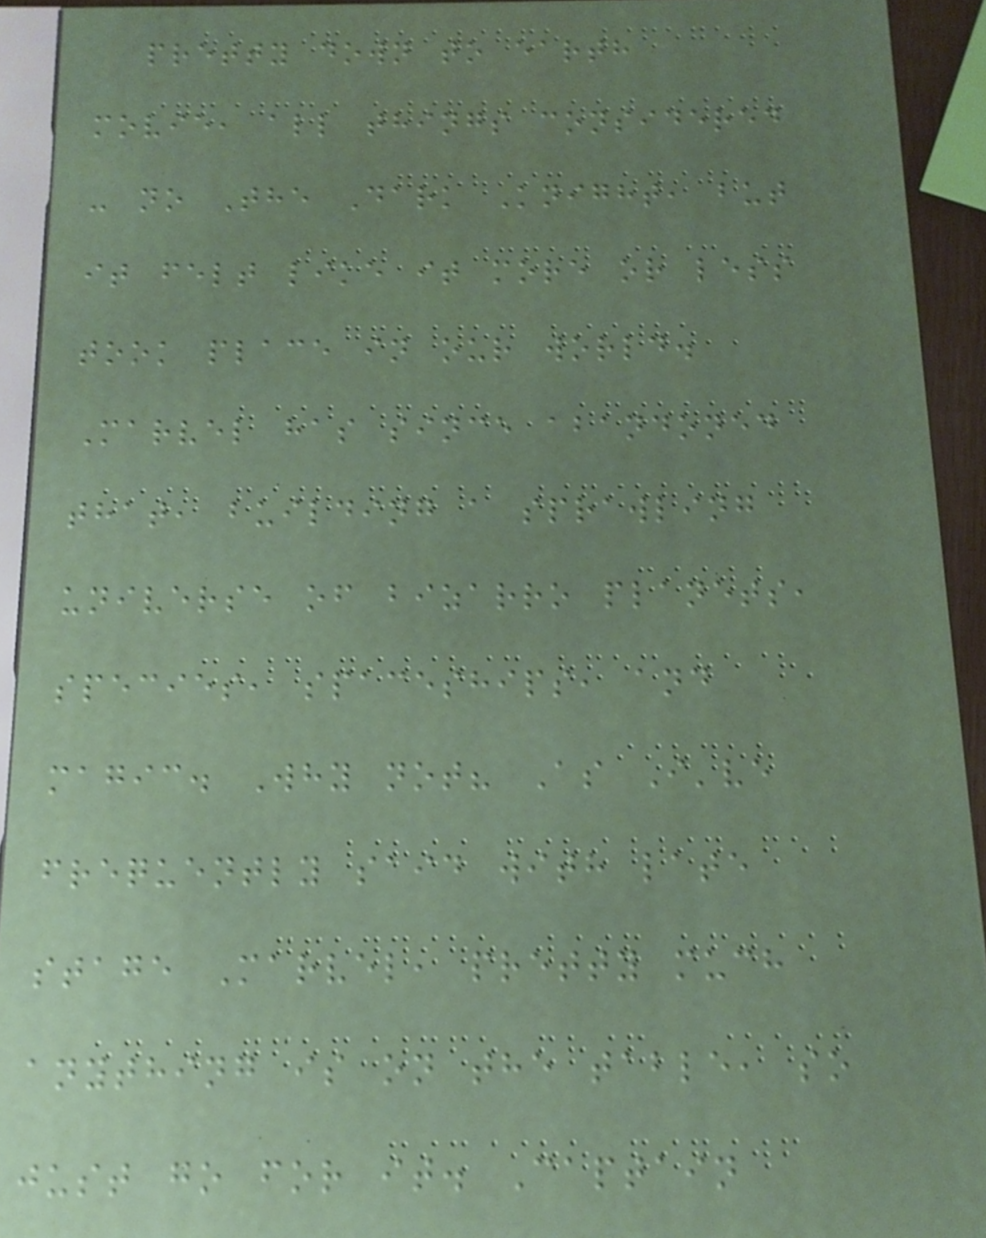pretty down to earth
movie, all things considered
- no The Dark Knight, but
it felt like it more or less
took place in our world.
Marvel has since abandoned
that, building a sprawling
universe of bizarro planets,
species, spaceships, and
magic. Why not? As I've
frequently said with late
stage Marvel, pretty much
anything is on the table, so
just go for it. Captain
